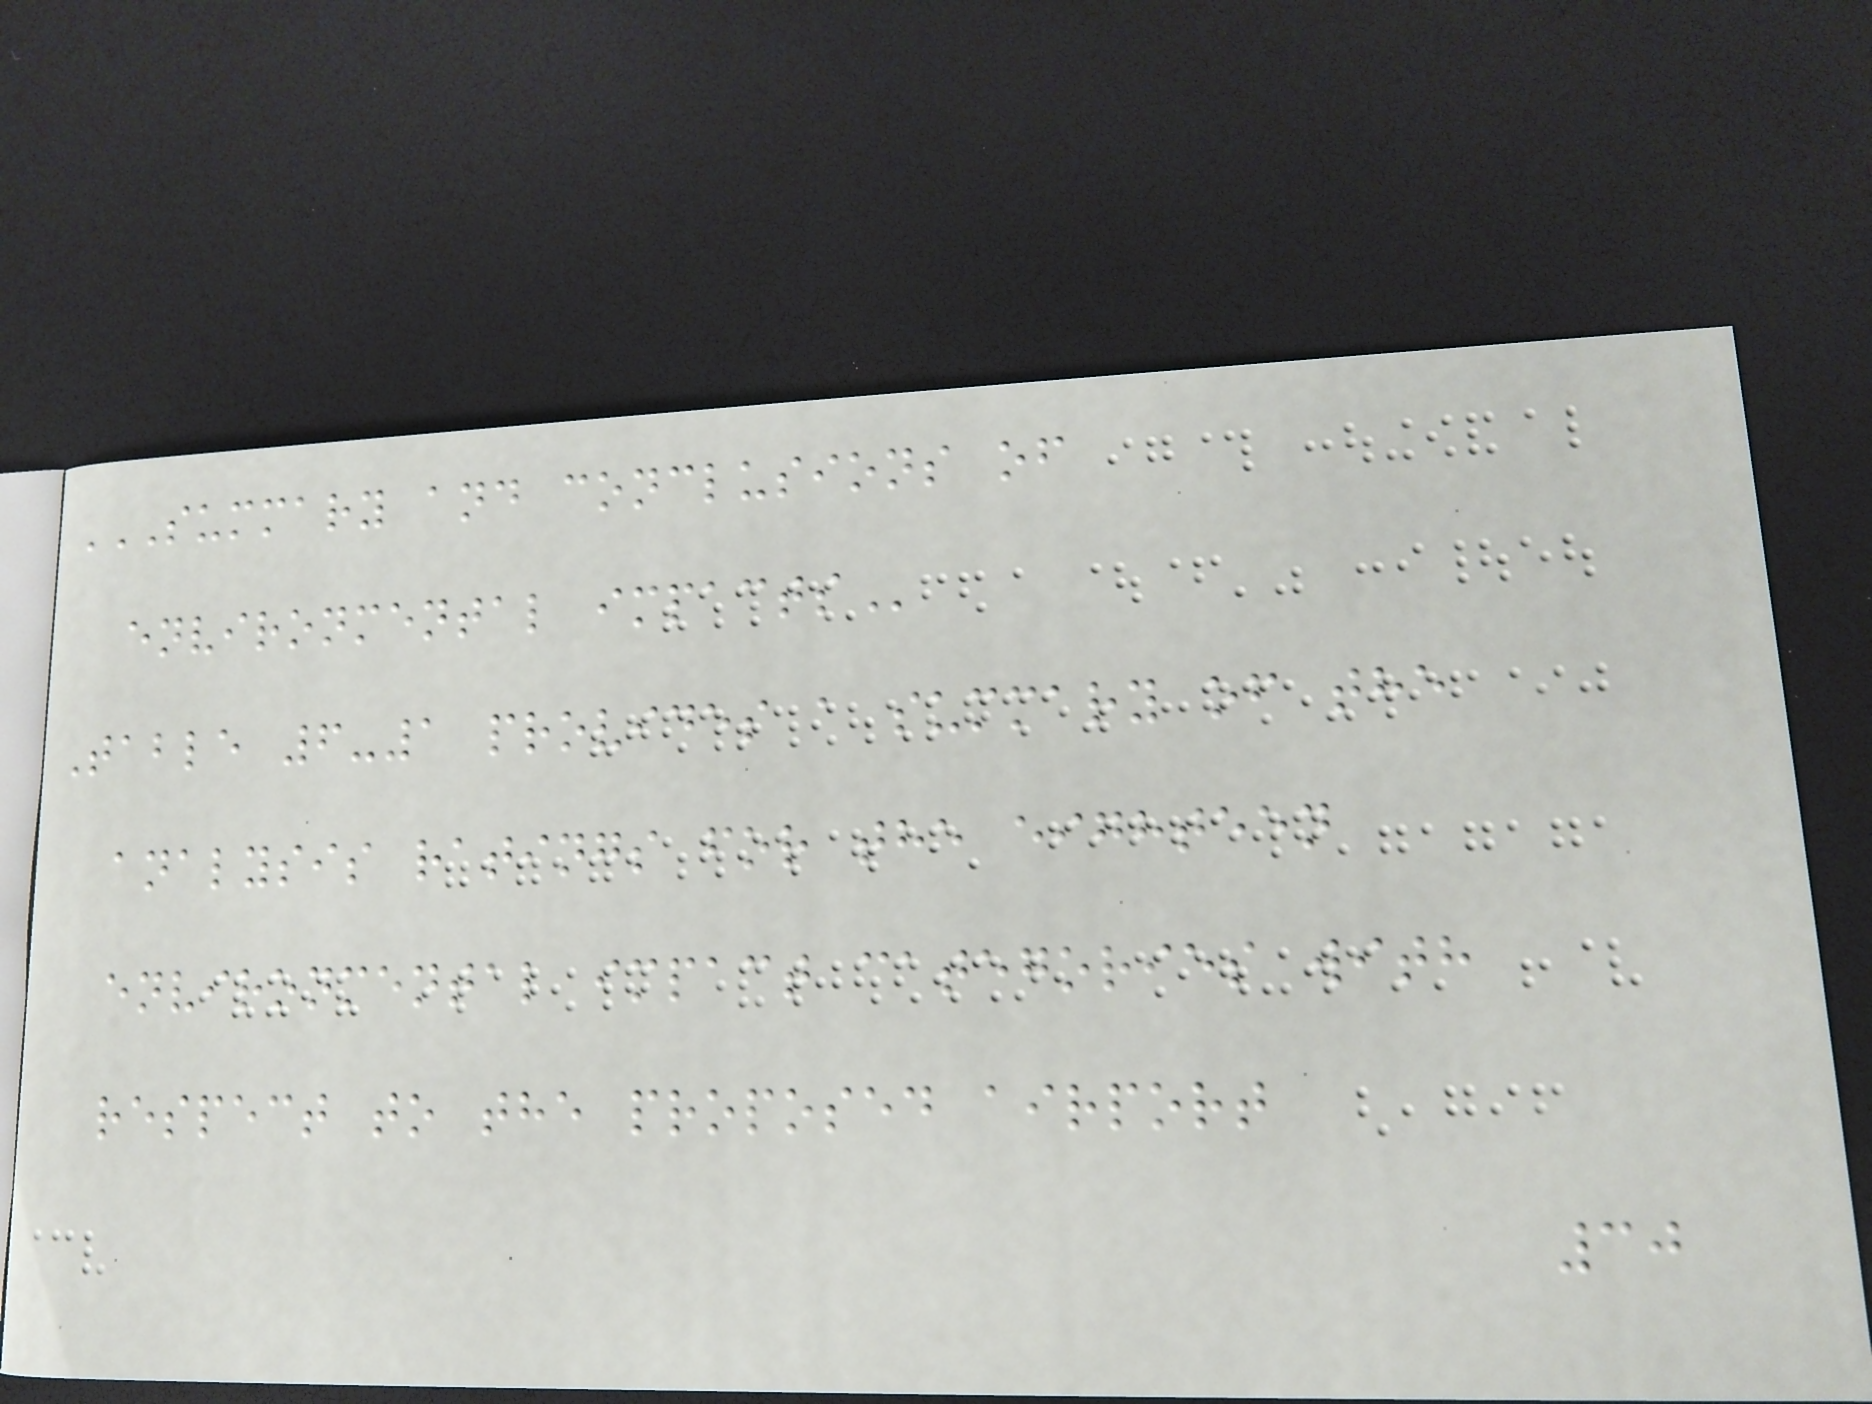SUMMARY AND CONCLUSIONS OF
ENVIRONMENTAL IMPACTS
Table 6-1 provides a summary of the
analysis ratings for the eighteen
environmental impact categories with
respect to the proposed airport
30
